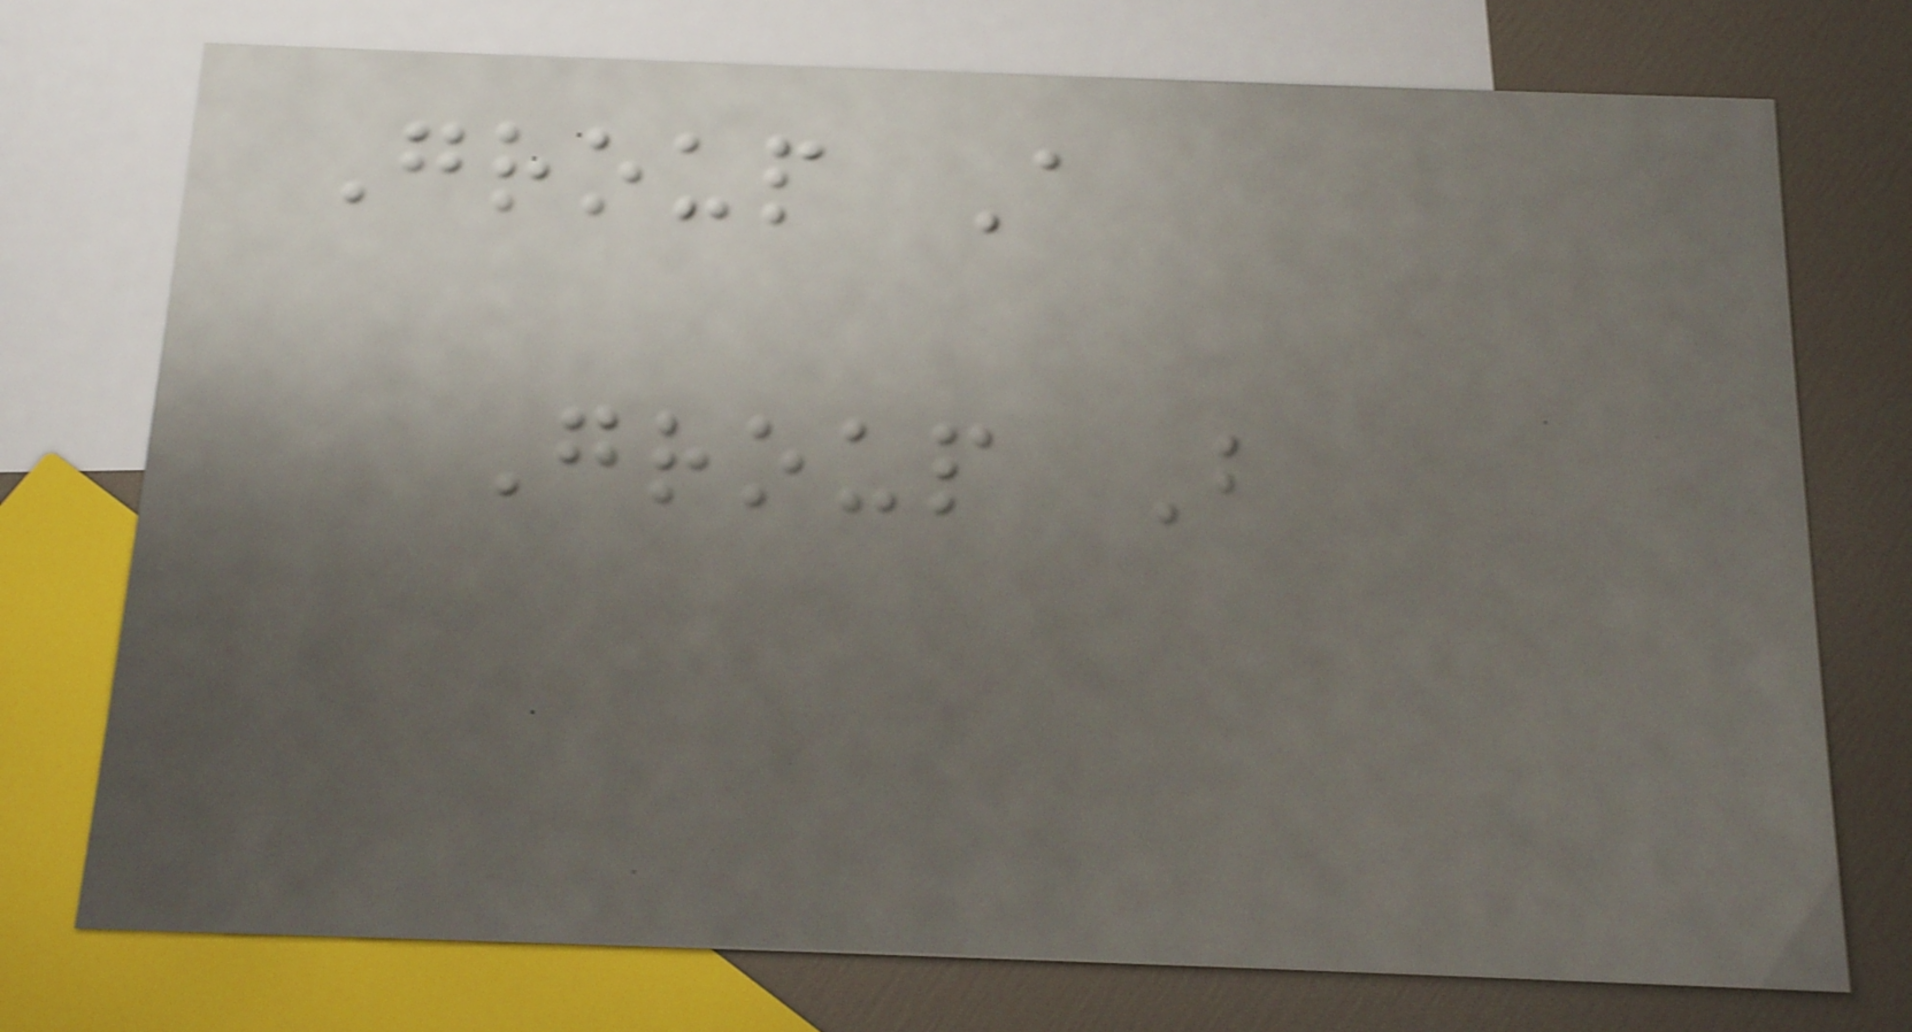Group A
Group B
